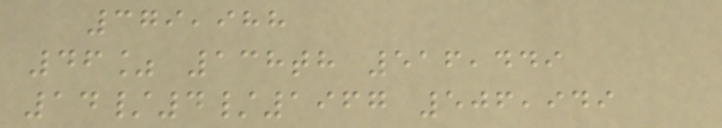379,988
46% 138th 516,449
14/4/1967 506,949
